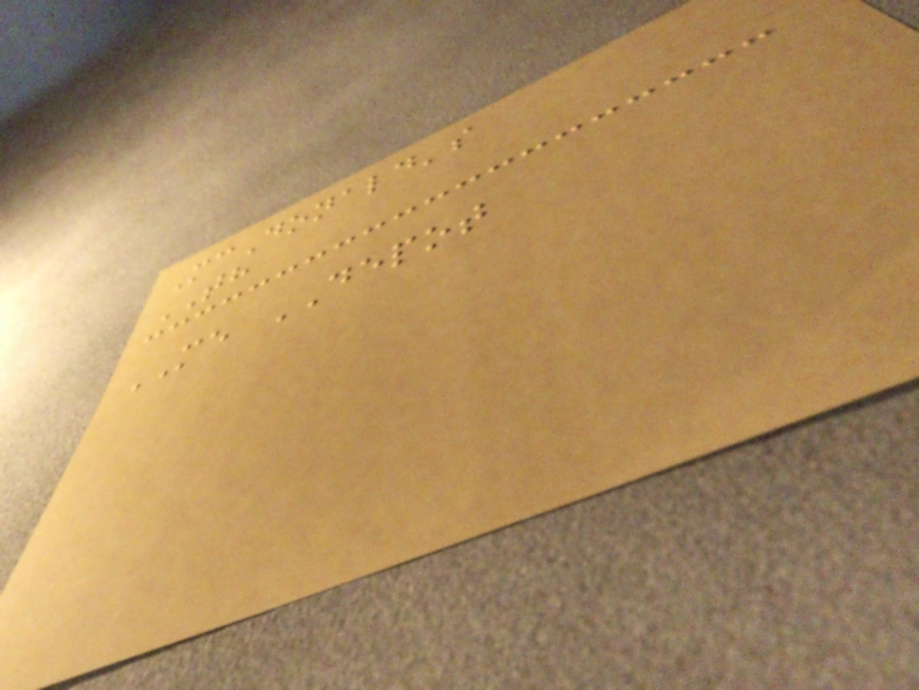McDonald's
TH
ME DEPOT
